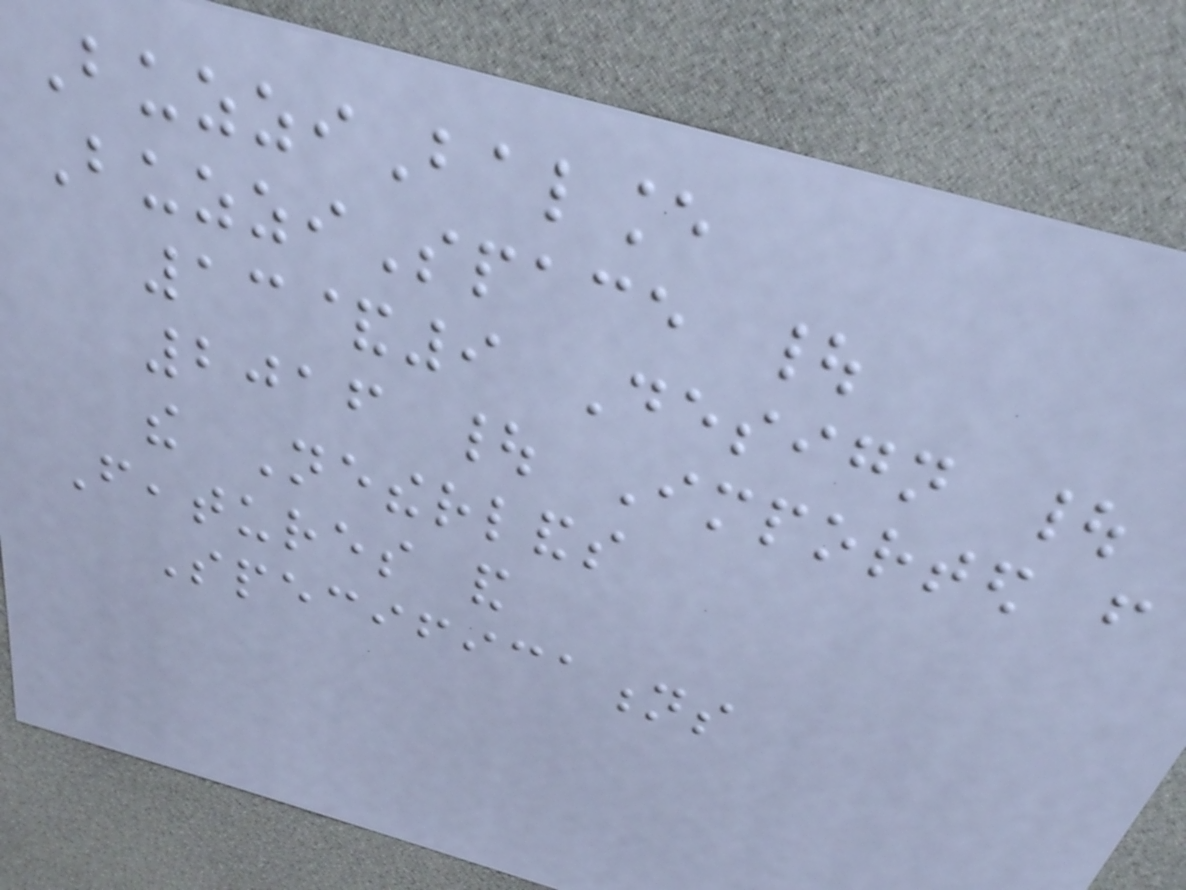BuzziBalance
BuzziSpace |
13&9 Design |
2016 | Imported from
the Netherlands
Features and
Specifications
